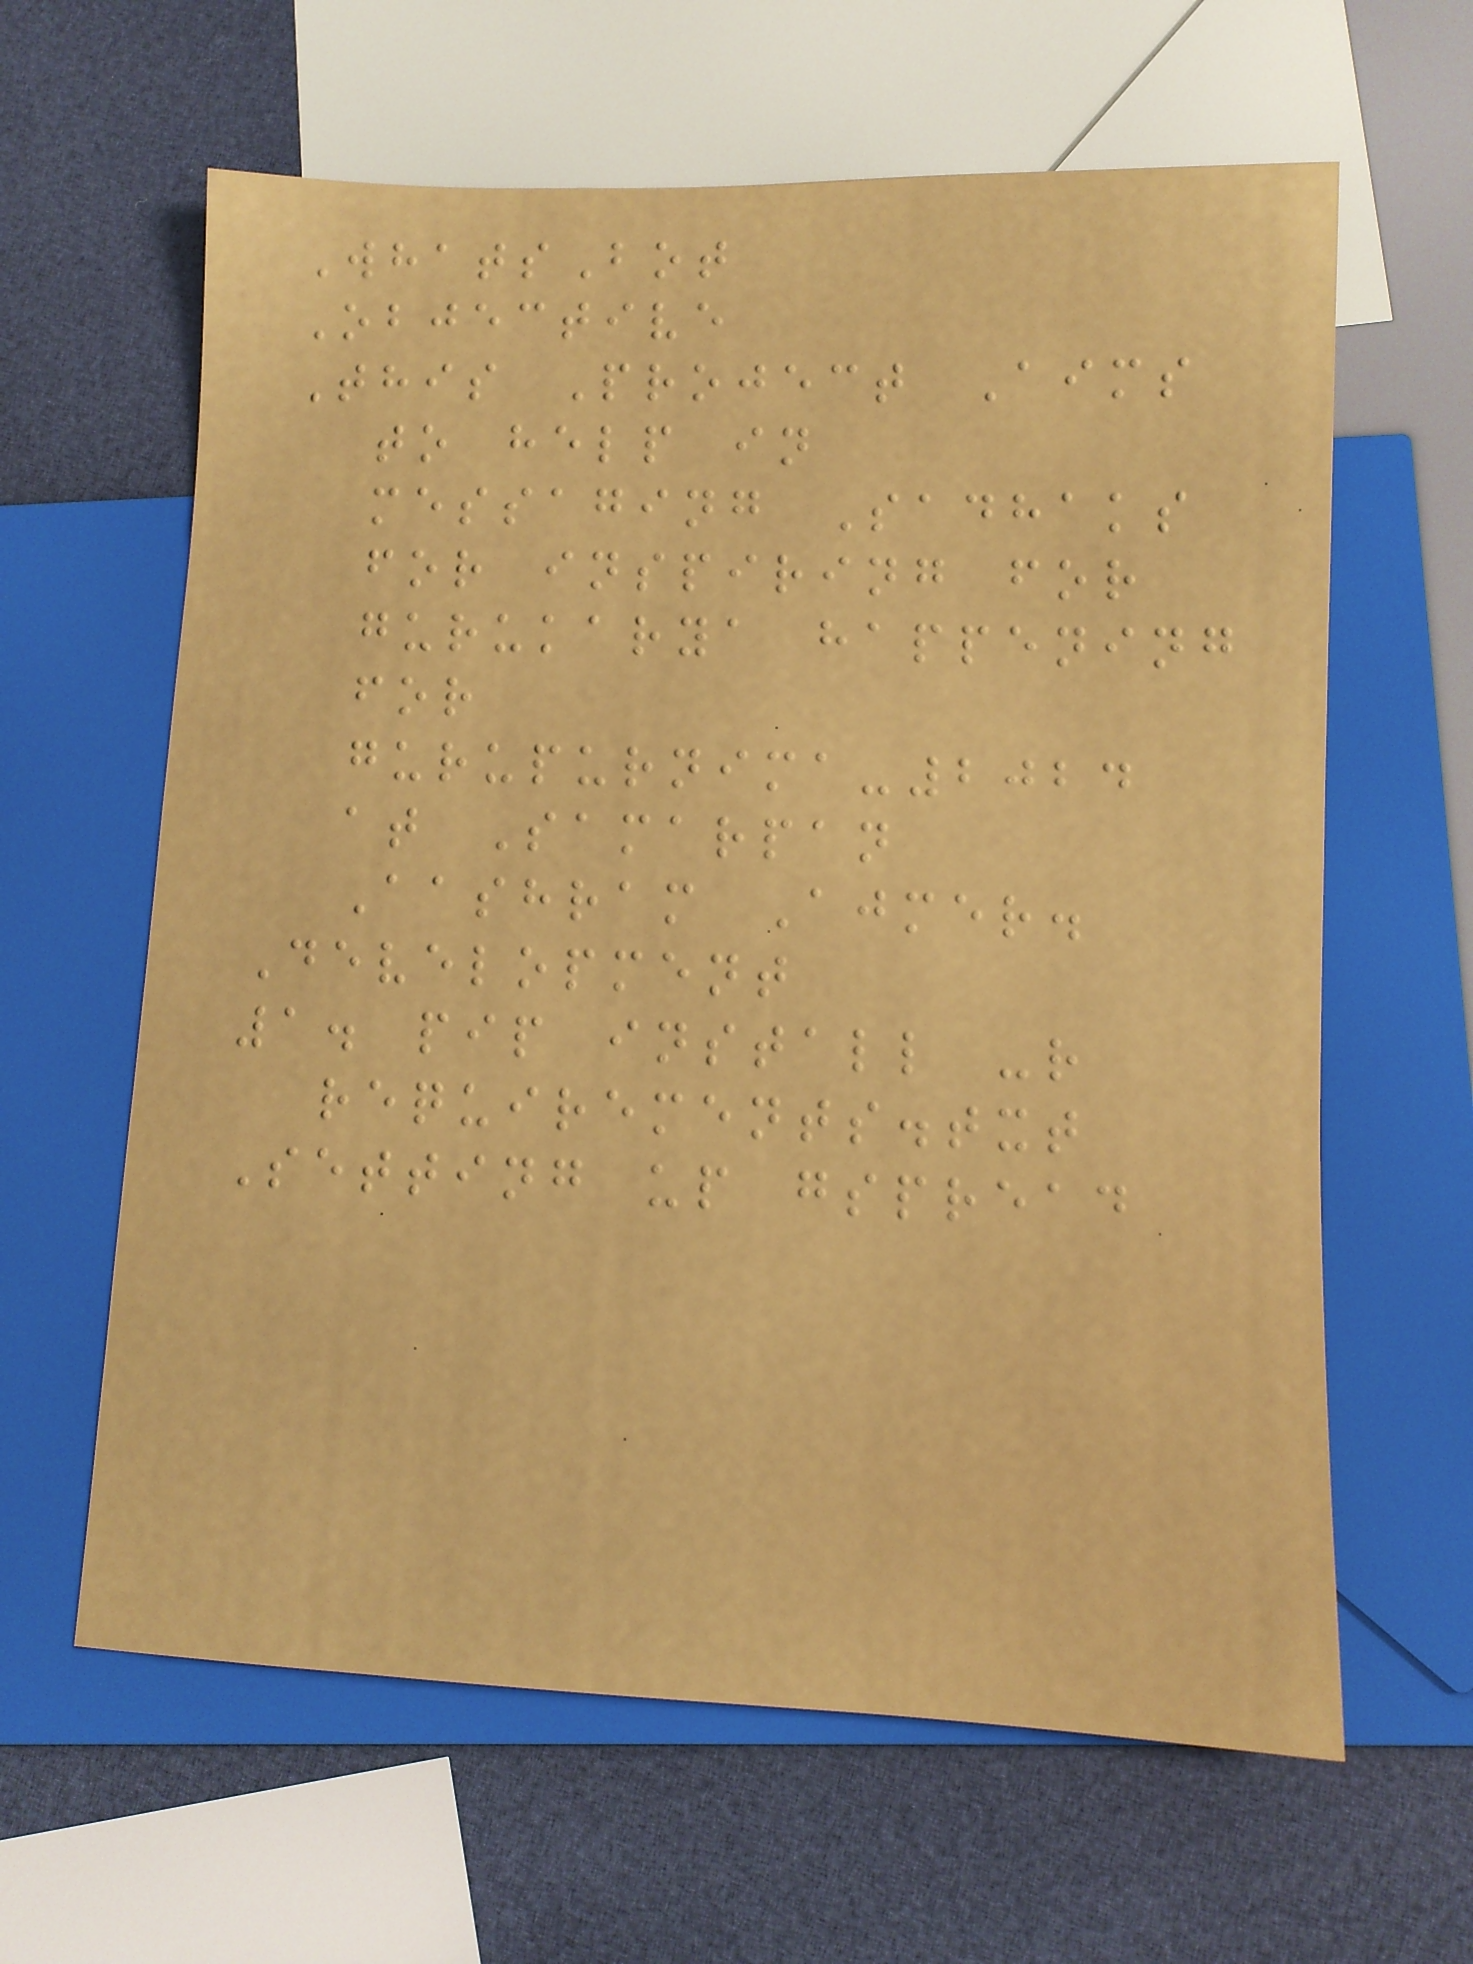WhatsBot
Objective
This Project Aims
to help in
messaging Sadhaks
for inspiring for
gurukarya happening
for
gurupurnima-2024
at Samarpan
Aashram Ajmer.
Development
1. pip install -r
requirements.txt
Setting up gspread
